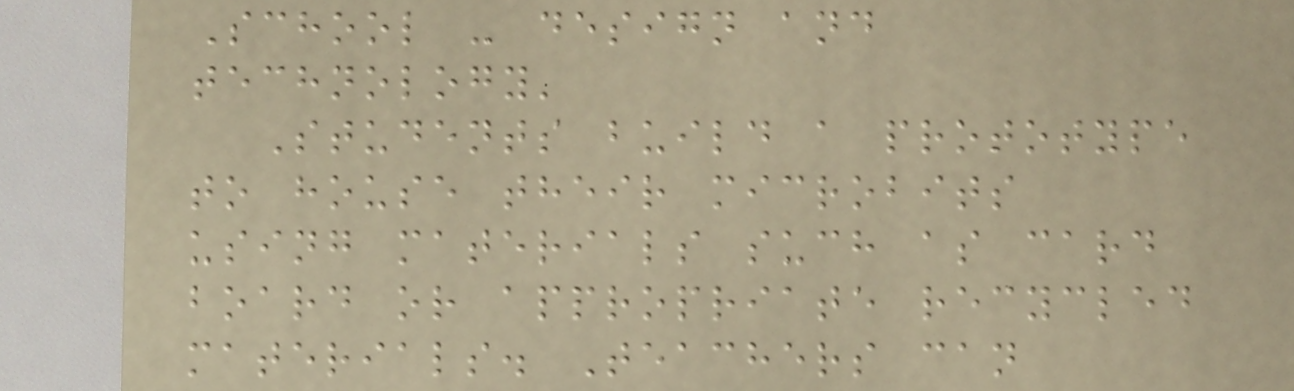School - design and
technology'
Students build a prototype
to house their microbits
using materials such as card
board or appropriate recycled
materials. Teachers can
